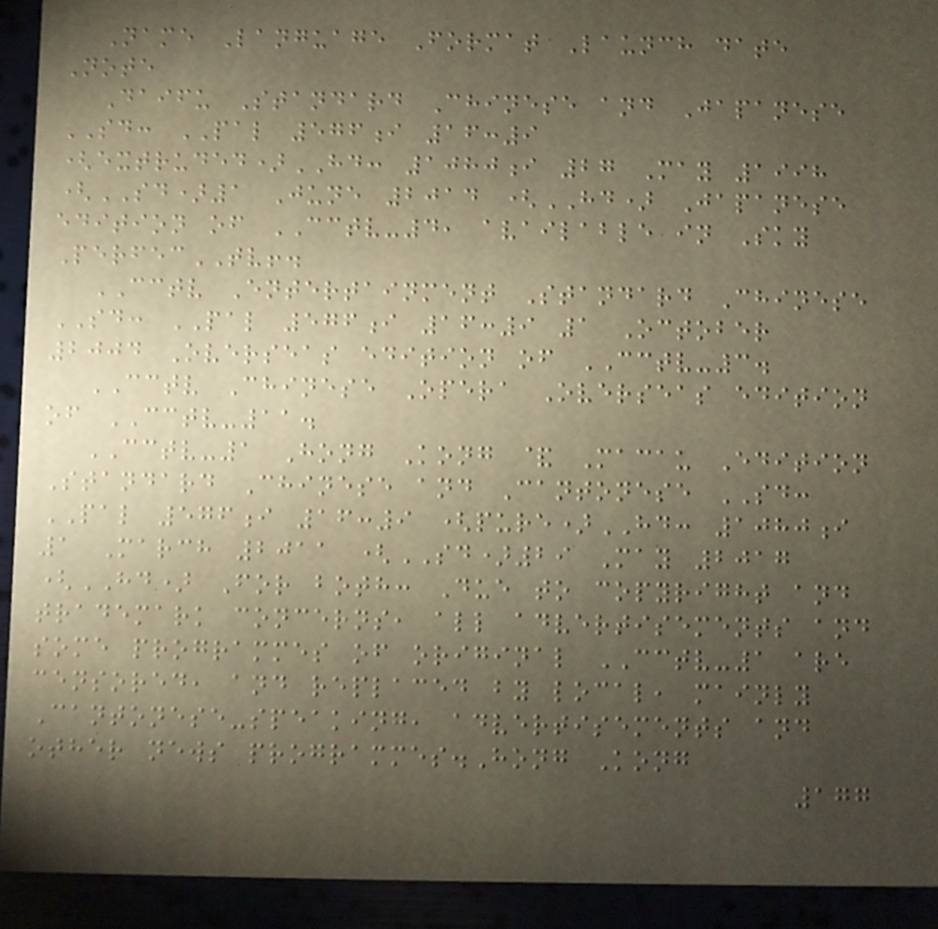Name Language Format Launch date
Note
Daifu Standard Chinese and Japanese
SD: PAL 576i 16:9
(extruded)HD: 1080i 27 May 1998
(SD)1 June 2014 (HD) Japanese
edition of CCTV-4, available in Sky
PerfecTV!.
CCTV Entertainment Standard Chinese
SD: PAL 576i 16:9 1 October
2004 Overseas edition of CCTV-3.
CCTV Chinese Opera Overseas edition
of CCTV-11.
CCTV-1 Hong Kong & Macau Edition
Standard Chinese and Cantonese SD:
PAL 576i 16:9 (pure)HD: 1080i
1 March 2011 (SD)29 May 2017
(HD) For both: Due to copyright and
trademark concerns, all advertisements and
some programmes of original CCTV-1 are
censored, and replaced by local, mainly
Cantonese-speaking, advertisements and
other news programmes.Hong Kong
177
